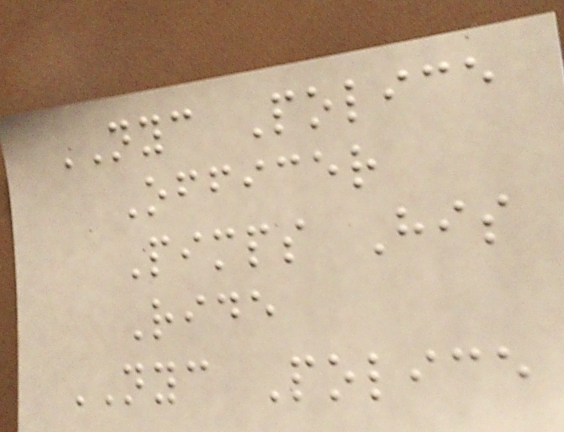NYC Police
Officer
Pimps His
Ride
NYC Police
